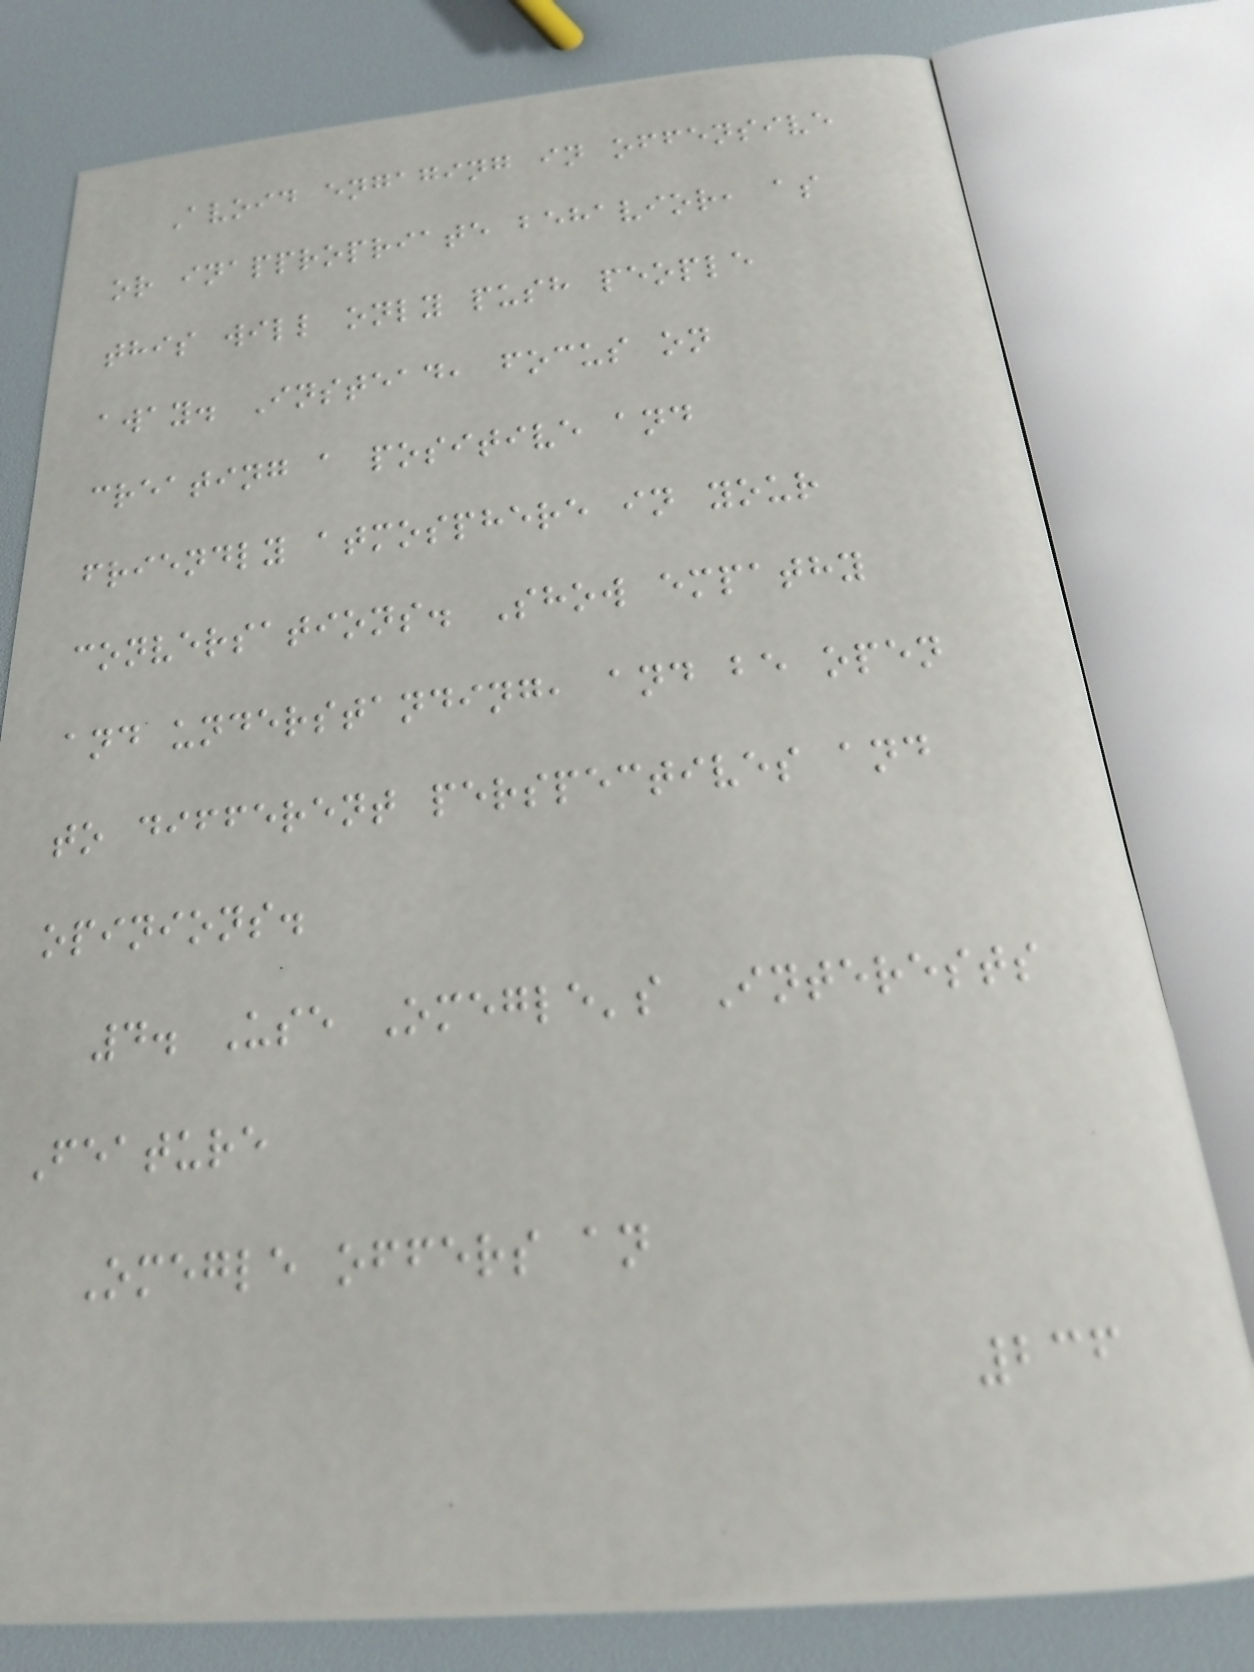Avoid engaging in offensive
or inappropriate behavior, as
this will only push people
away. Instead, focus on
creating a positive and
friendly atmosphere in your
conversations. Show empathy
and understanding, and be open
to different perspectives and
opinions.
4. Use Omegle's Interests
Feature
Omegle offers an
236
